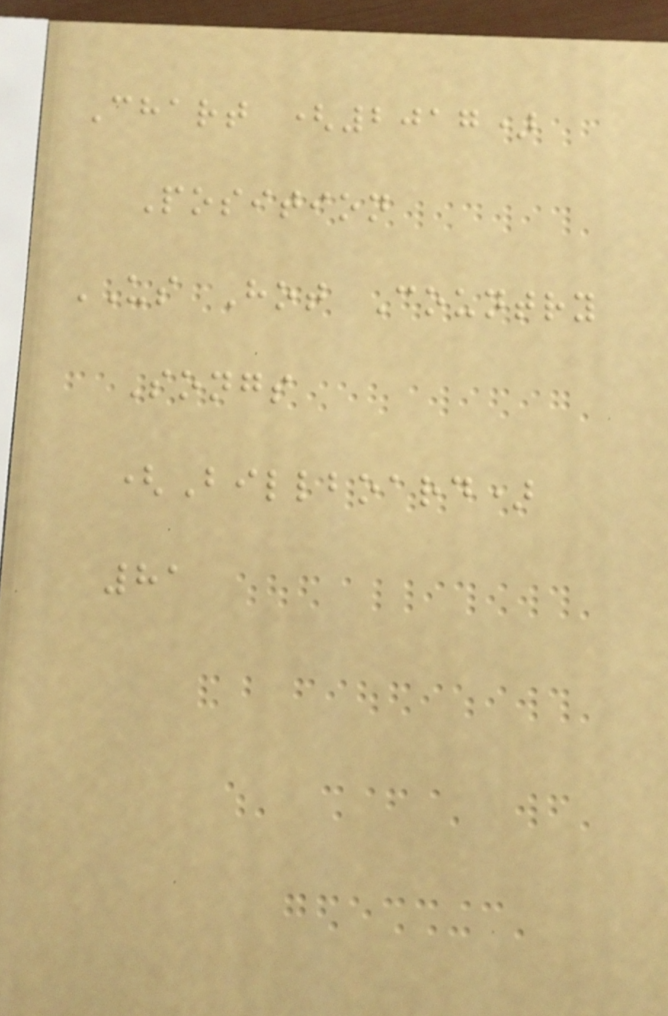Chart (2017)
Position
US Hot Country
Songs
(Billboard)
81
